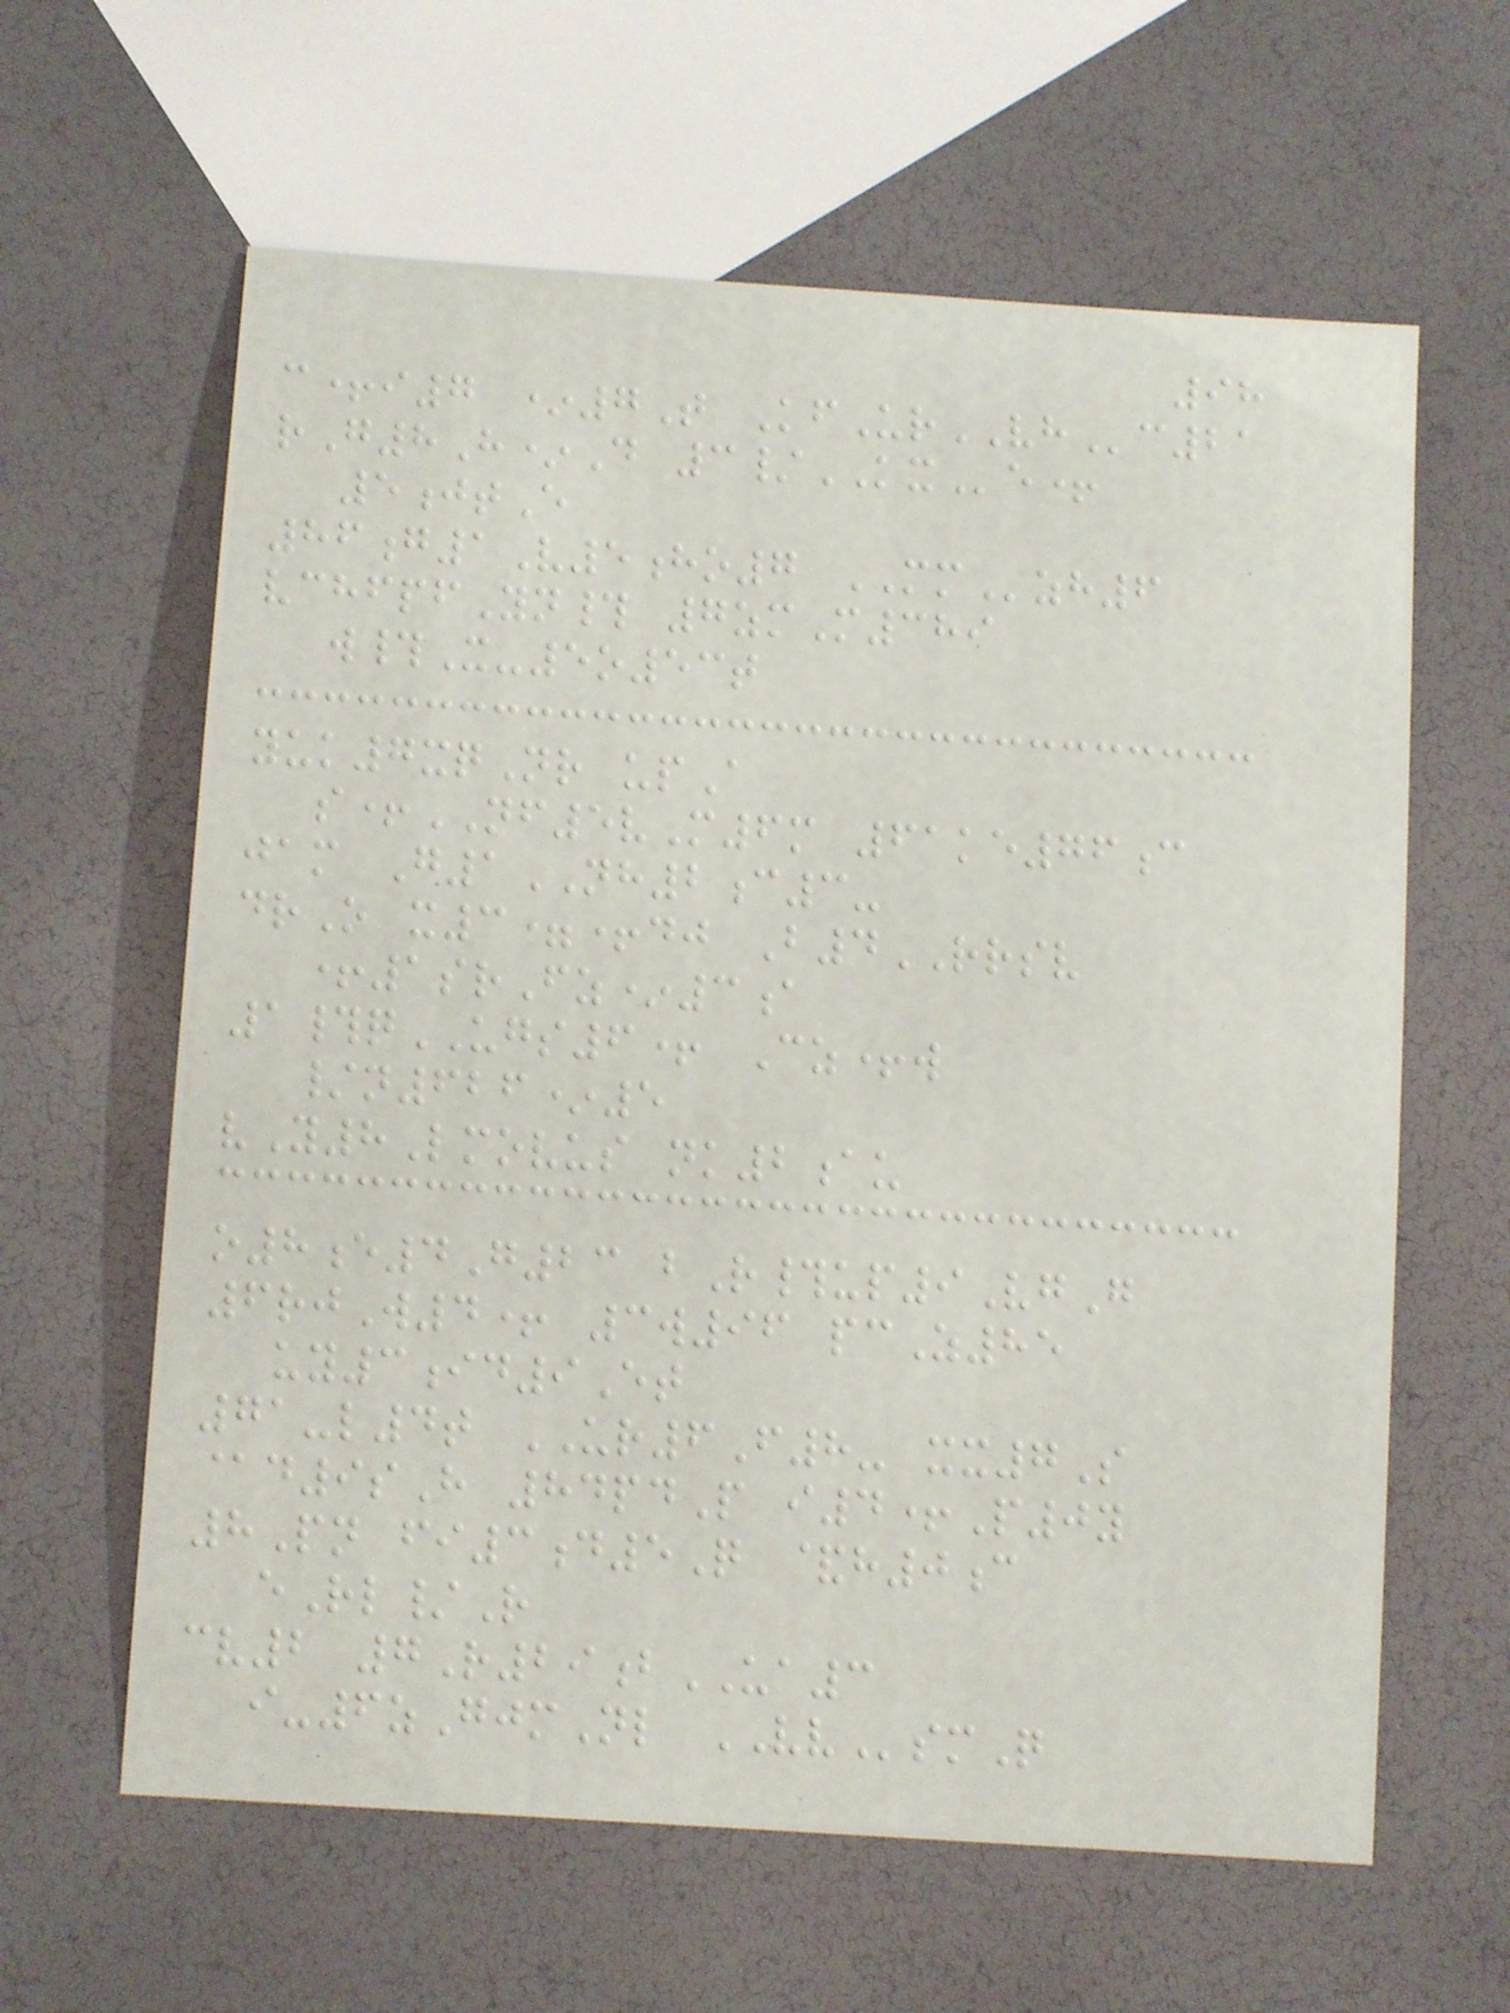98
c+i7 *7T KfUrVHc21
rG8H*D 3/KXe+
5jtE
86g1V5ho7 MMzh6
vchfpfYn# 7zmM389
w#X-5o53t
yuk7xqNr upA
s+NF5vM6m 61ke76c
jam G1NH2c3-
drO x3=+dj B4RRSV
+1srFz*3a
1#qUGS6+ Cz+w
/n626*5
vY8Lmovus nk2au
o8e4G23 bR#up9VgG
6rjW4+ 3w96 pcZ85
uy3id9Et
71-l4t UR6F8- xx7S
@d9sH 84pdP i4+P0y
8Pn fi3d5Q &h0c
eRl/R
cv2 7R29bUA3
i-6zGjmNl VVsmQ
